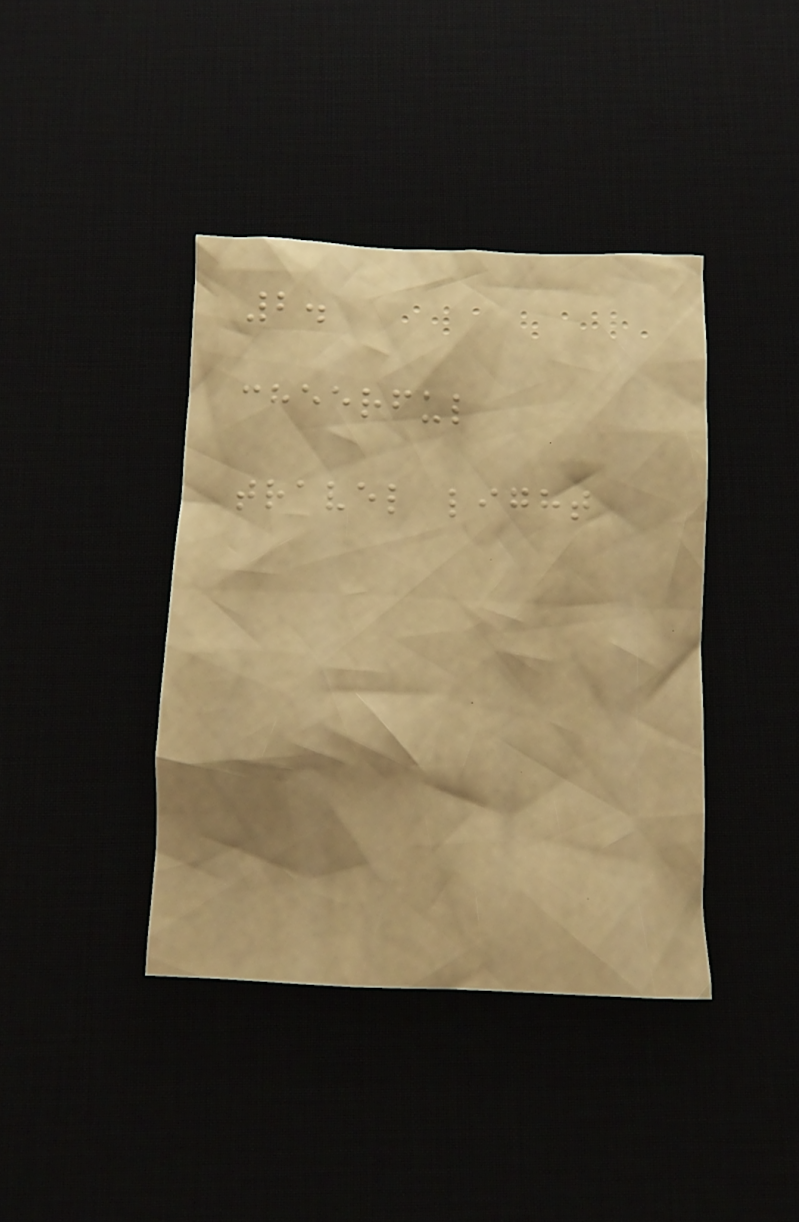2.
cheerful
travel light
